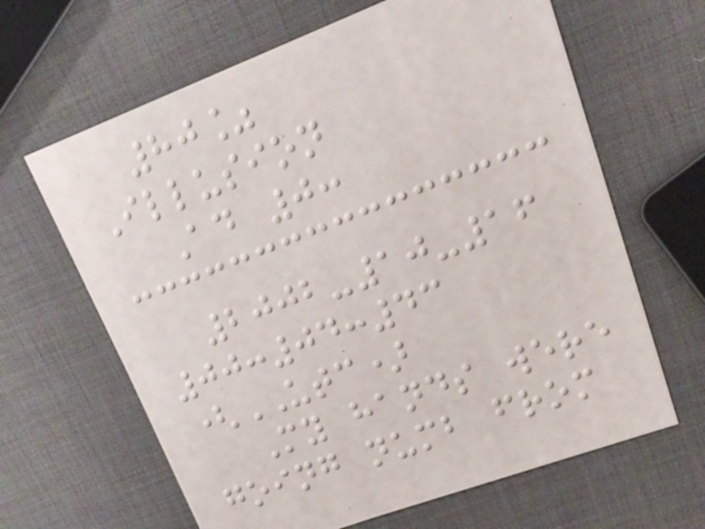80%
Illusion
Ad 0:
2002-10-16
00:04:43
(UTC)
My hands were
going numb from
